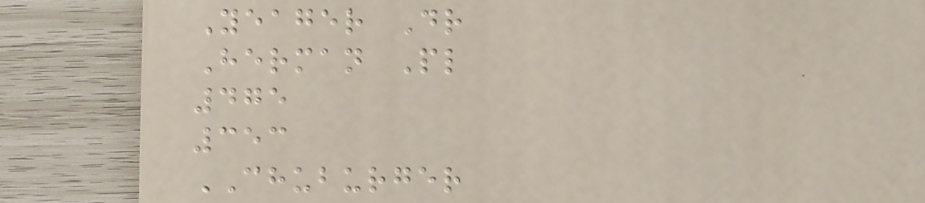Yeager Dr
Herman Pl
475
353
CHUBURGER
